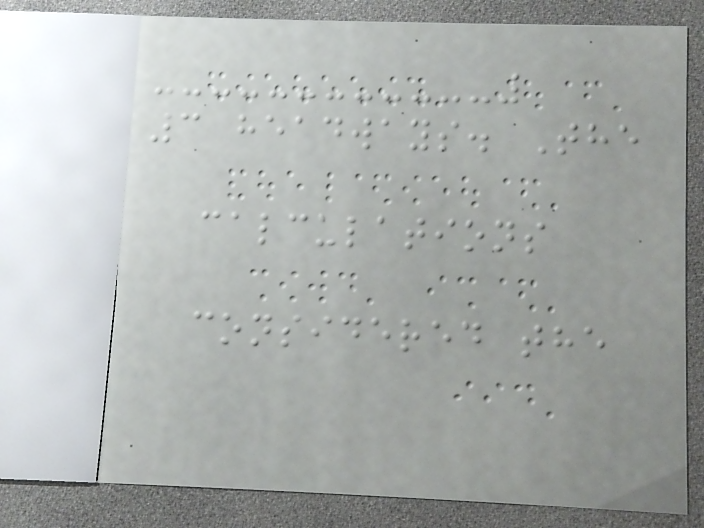3 headways. The
calculations
considered the
